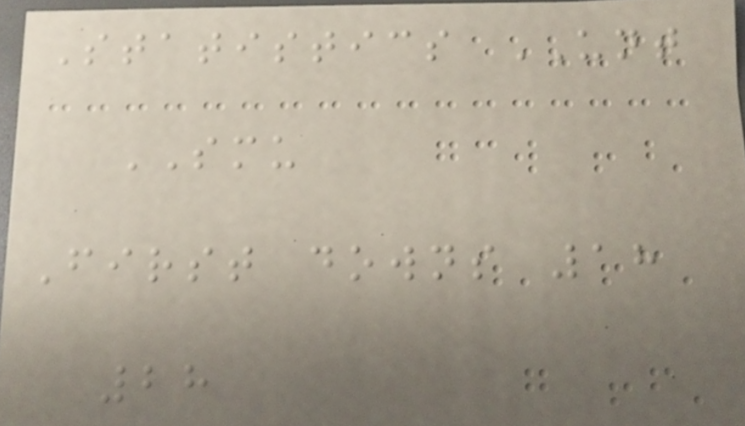Statistics UNT
SMU
First downs 18
28
